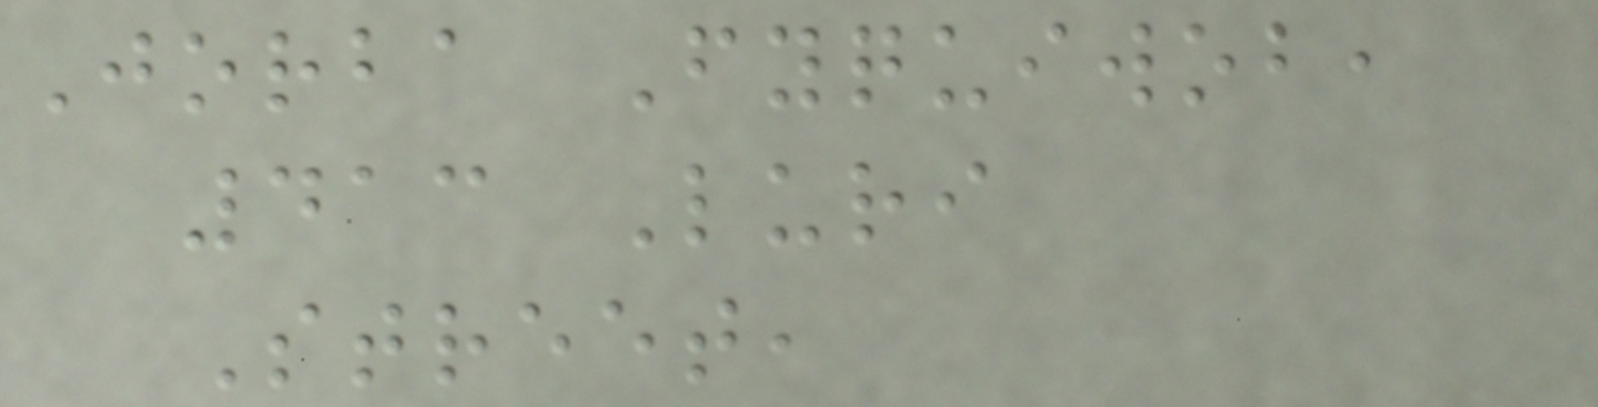Jorba Fyquiwob,
413 Luri
Street,
